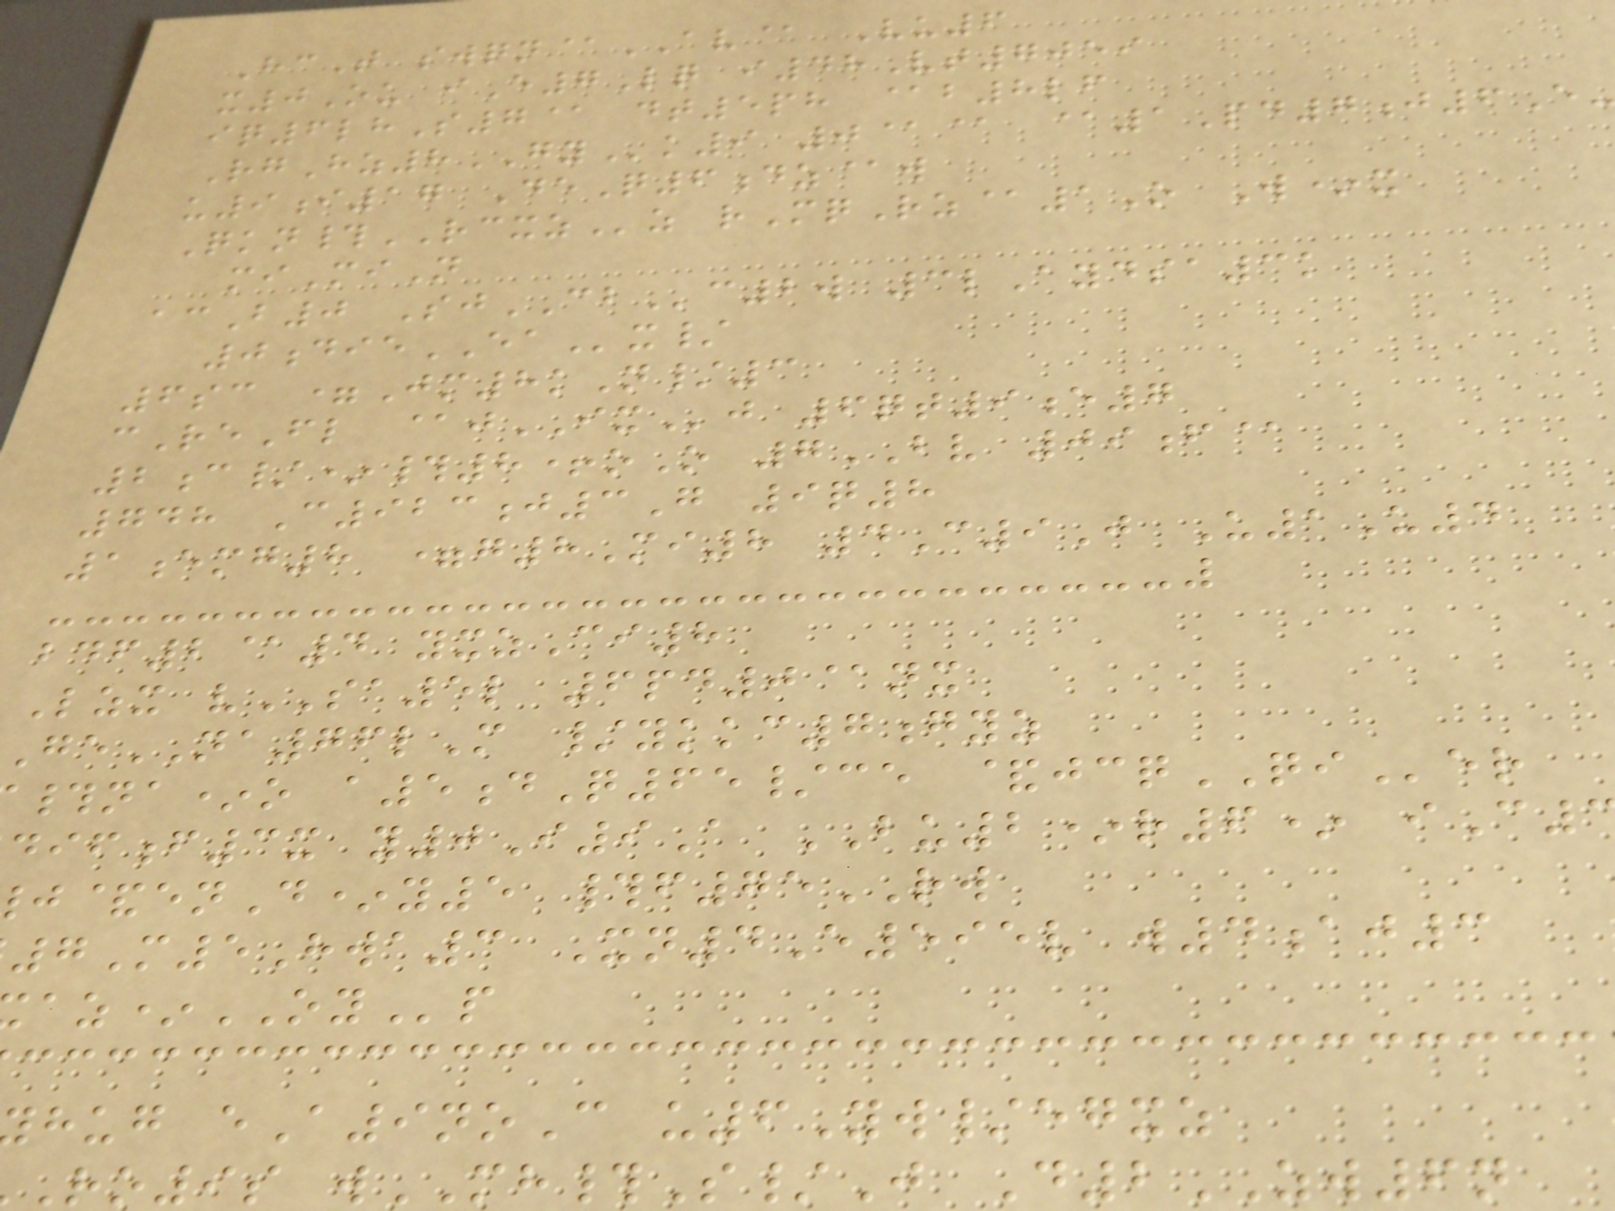HcT swqn@AV@ Vu6
x0Ou iE7Lq i48Vt7059
iq6lhS7@ dt5ph @b8lf
RgHz8GYk9 0@@ @1Pd7j6E
u9i17 DeQ6dz@w
Qkn#RCXZz rMqRz@1O W*x
miMiN
acB0 SjCBc2w 3lAydsa3k
0dieEAx/
6sc =Jm8kN/3
cReFl @jIXj 6qt9e7
2c/*#8+oO 7BV 09f@
748 C923j3G 9q8
1emg8 =g8Mi8 4C9J U1U4
bdf2@4 yxzCi8
Lzx vSA5l 6pd0@nx
eNA76lM /ykkc7gyz
#na*o a5dQ65/ce &jcqQIer
f3x y0I9A BU2*r6* iC
&enD*y5 #f75RW
7M5Hwa3 Xn4E595v w4aj3
az*OYp
hug eA9noC u6Yw/egxz
ro9s wMH#S/J D2ZW6n
